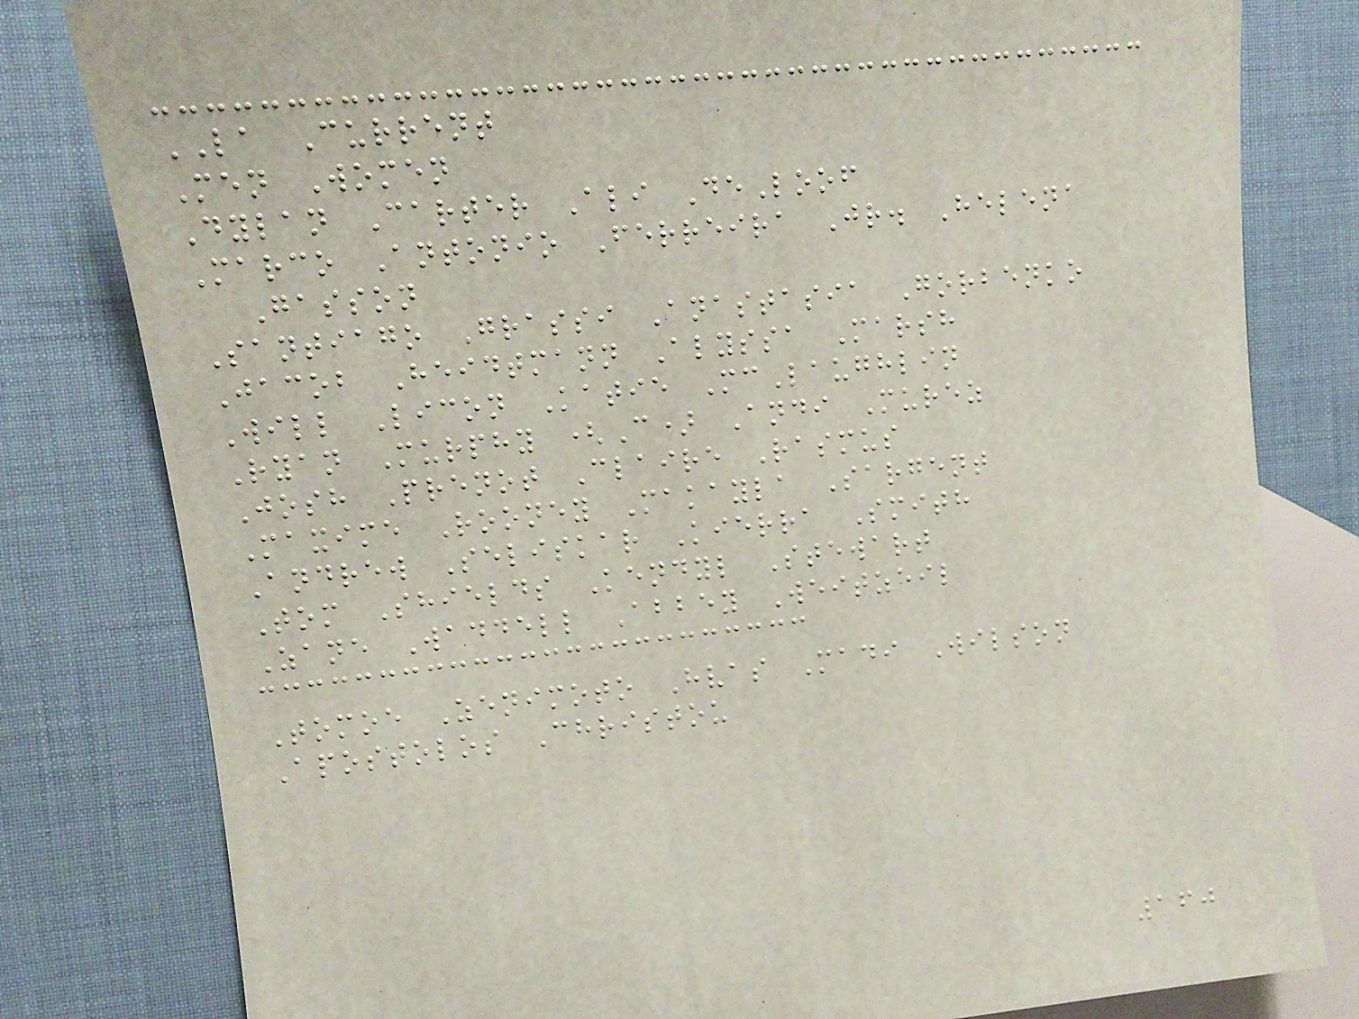LA Current
Men Women
Dylan Carter Ali DeLoof
Marco Antonio Ferreira Jr. Helena
Gasson
Santiago Grassi Anastasia Gorbenko
Jacob Heidtmann Alyssa Marsh
Will Licon Katie McLaughlin
Ryan Murphy (C) Andi Murez
Josh Prenot Claire Rasmus
Maxime Rooney Makayla Sargent
Andrew Seliskar Kierra Smith
Tom Shields Kendyl Stewart
Zane Waddell Abbey Weitzeil
Tomoe Zenimoto Hvas Madi Wilson
Apostolos Christou
160
